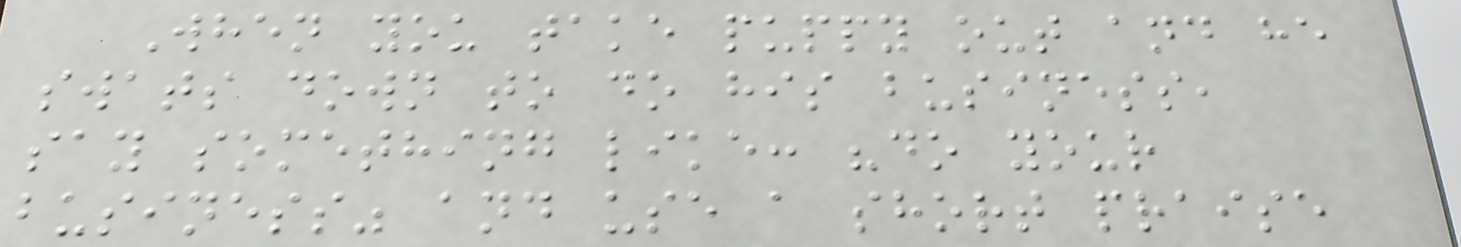When you take puppy out and he
swats down to do his business,
say something like: "do your
business" and use a short praise
